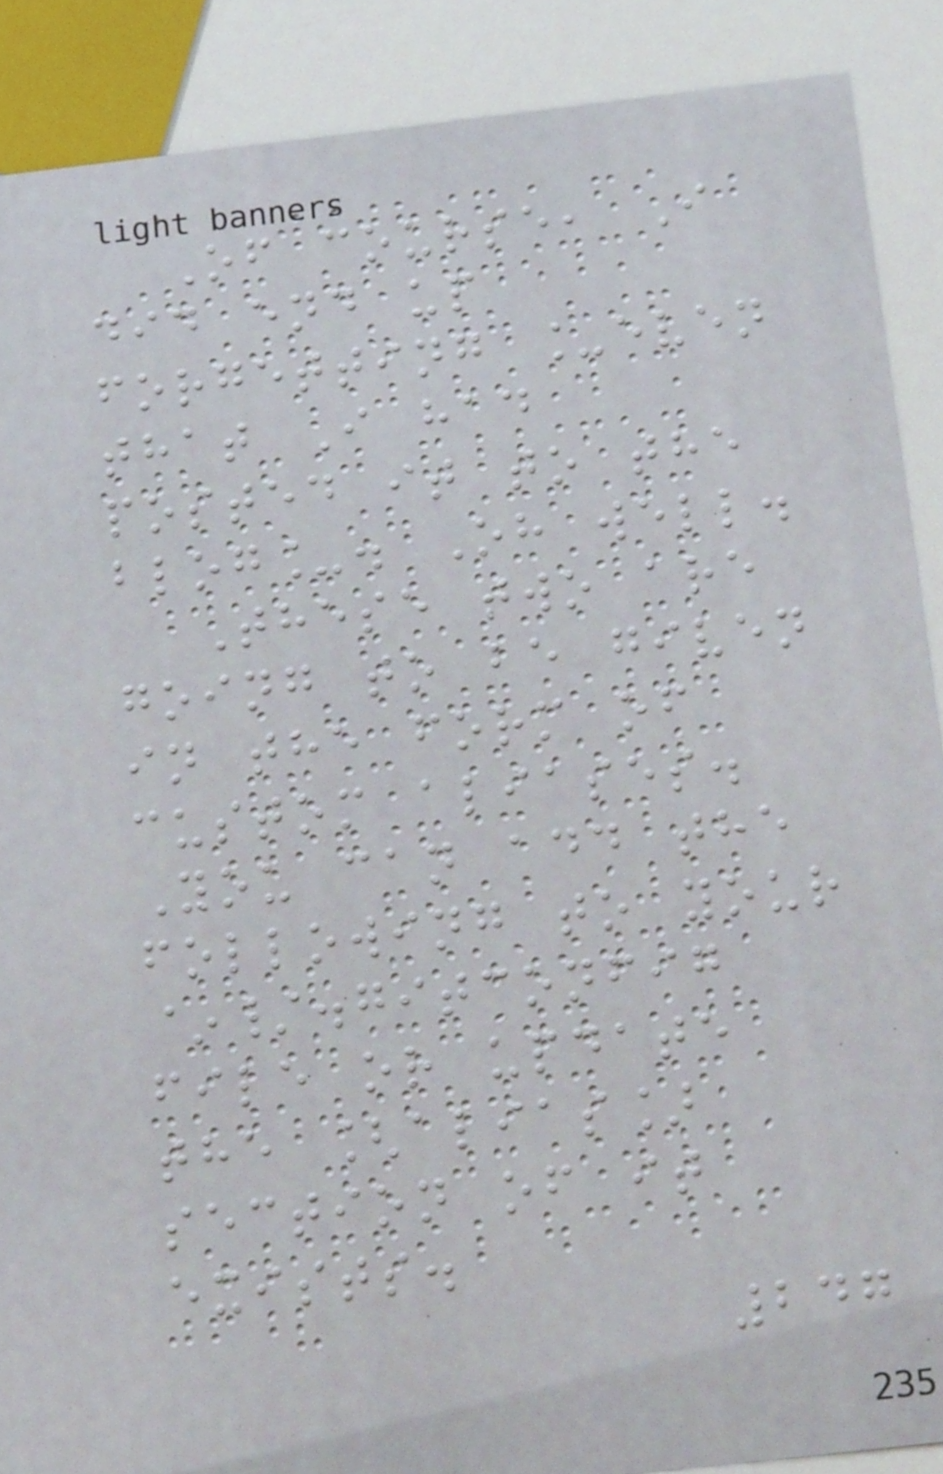Of course, I
did end up
forgetting _even
that I had
posted it to the
blog_. Oh well.
These two are
going to be given
in the form of
custom aliases.
You can add the
following to your
~/.gitconfig
file or update
the [alias]
section of it
exists.
247
